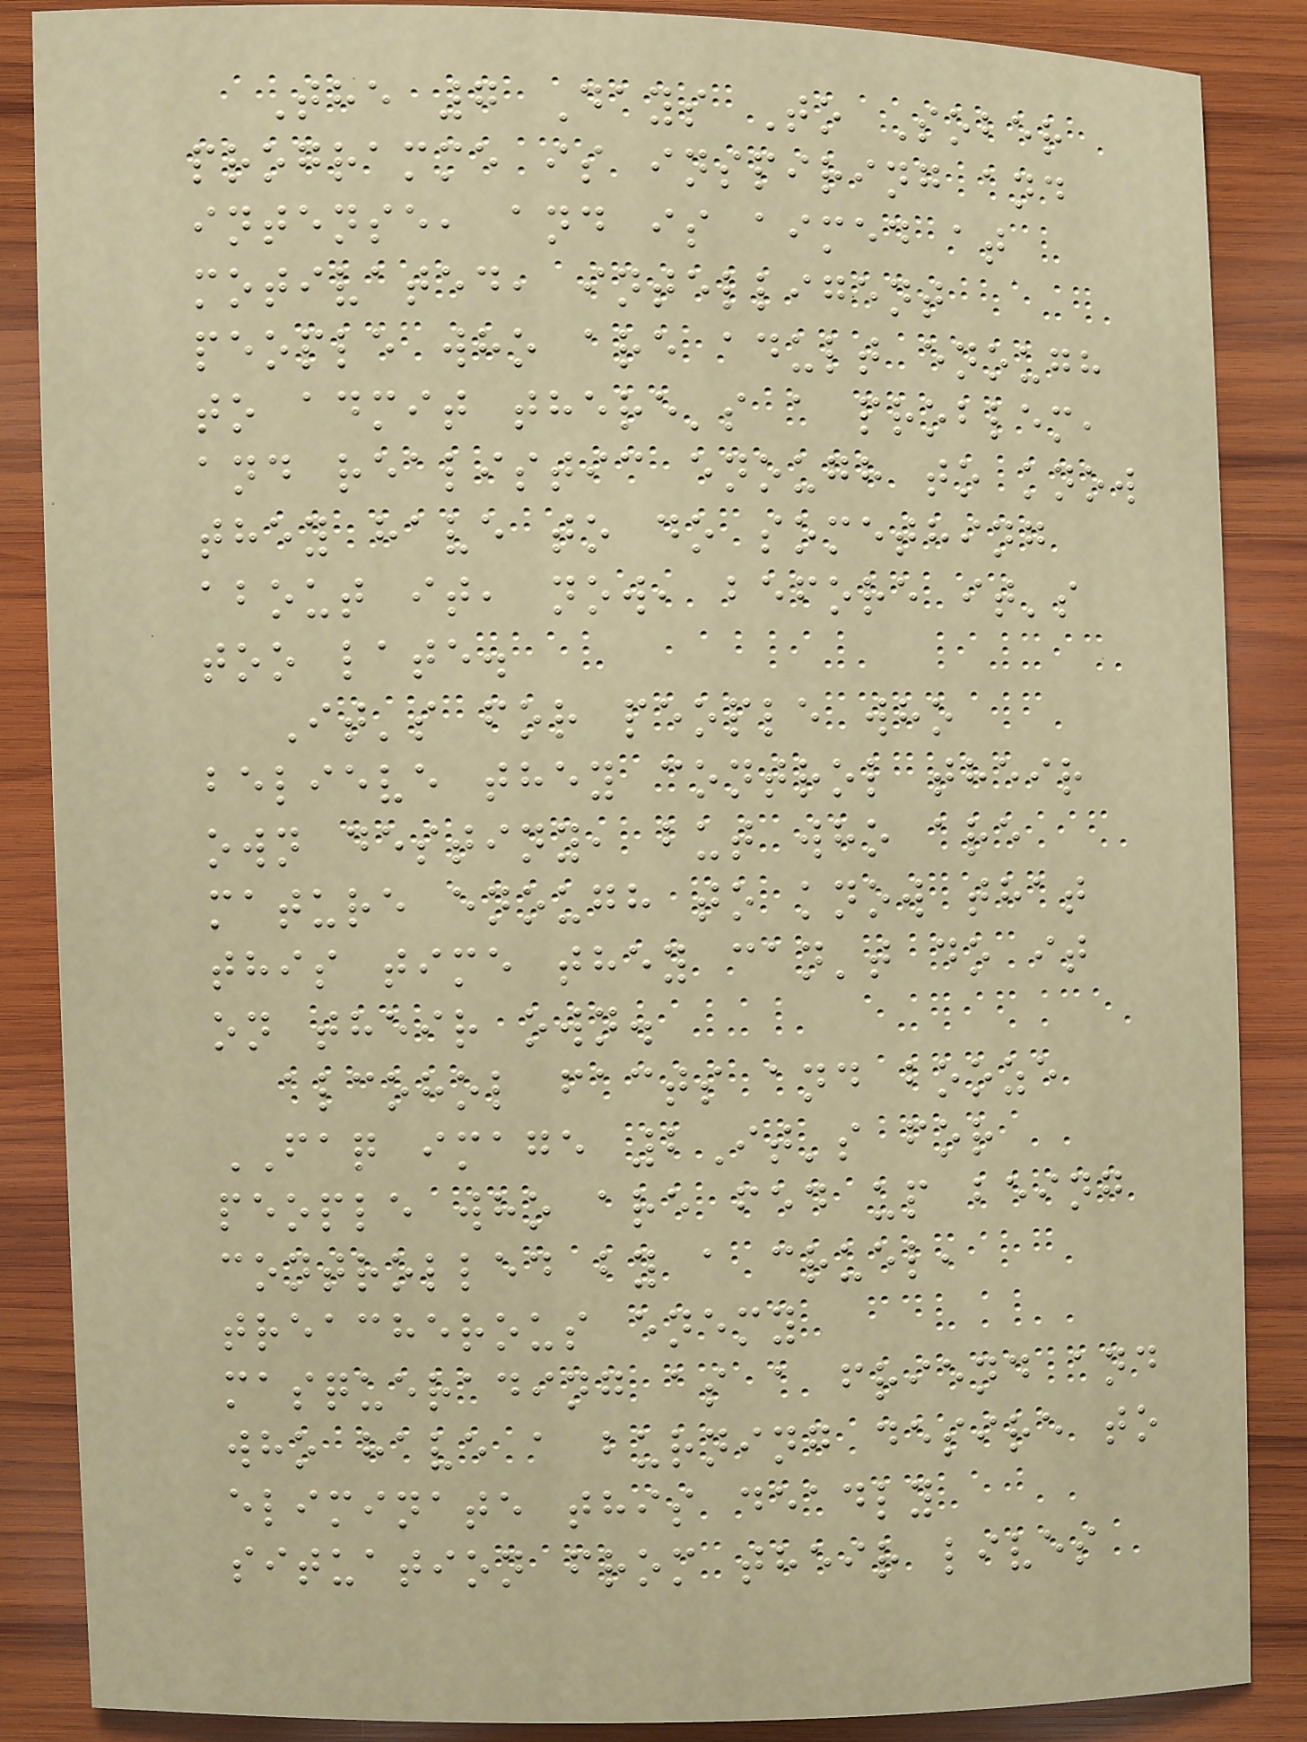The 7 Days To Sober
programme is inspiring and
intense, and is aimed at
motivated, intelligent
people who are adult enough
to admit there's a problem,
and realistic enough to know
they have to do something
about it, now, before it's
too late.
It's for people who
believe they control their
own destiny, but who are
mature enough to know that
this time they can't do it
on their own.
alcohol facts and booze
FAQ image 2It's for
people who are fed up being
controlled by a cruel,
treacherous enemy
masquerading as a friend and
who have a burning desire to
eliminate this deadly
situation from their lives
